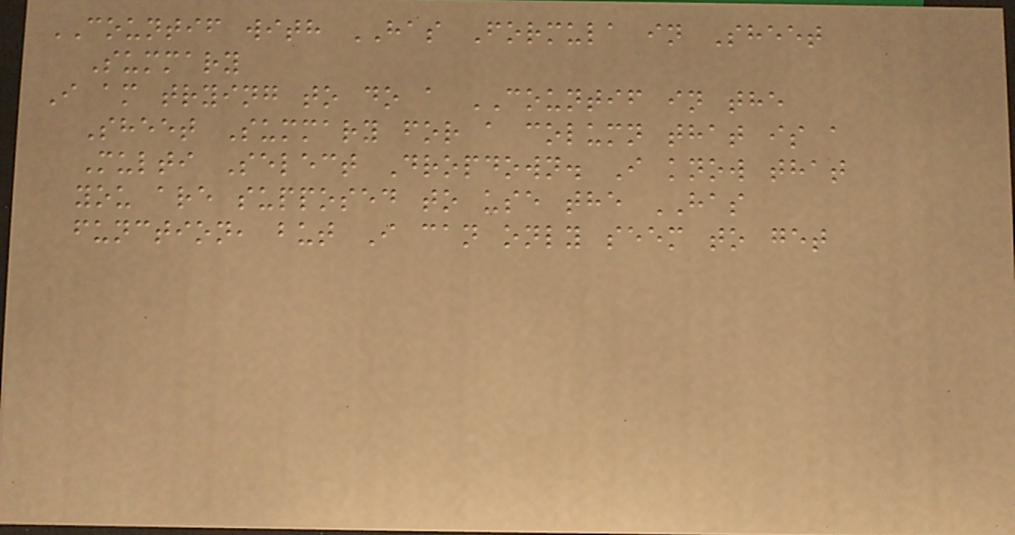COUNTIF with HAS Formula in Sheet
Summary
I am trying to do a COUNTIF in the
Sheet Summary for a column that is a
Multi Select Dropdown. I know that
you are supposed to use the HAS
function, but I can only seem to get
